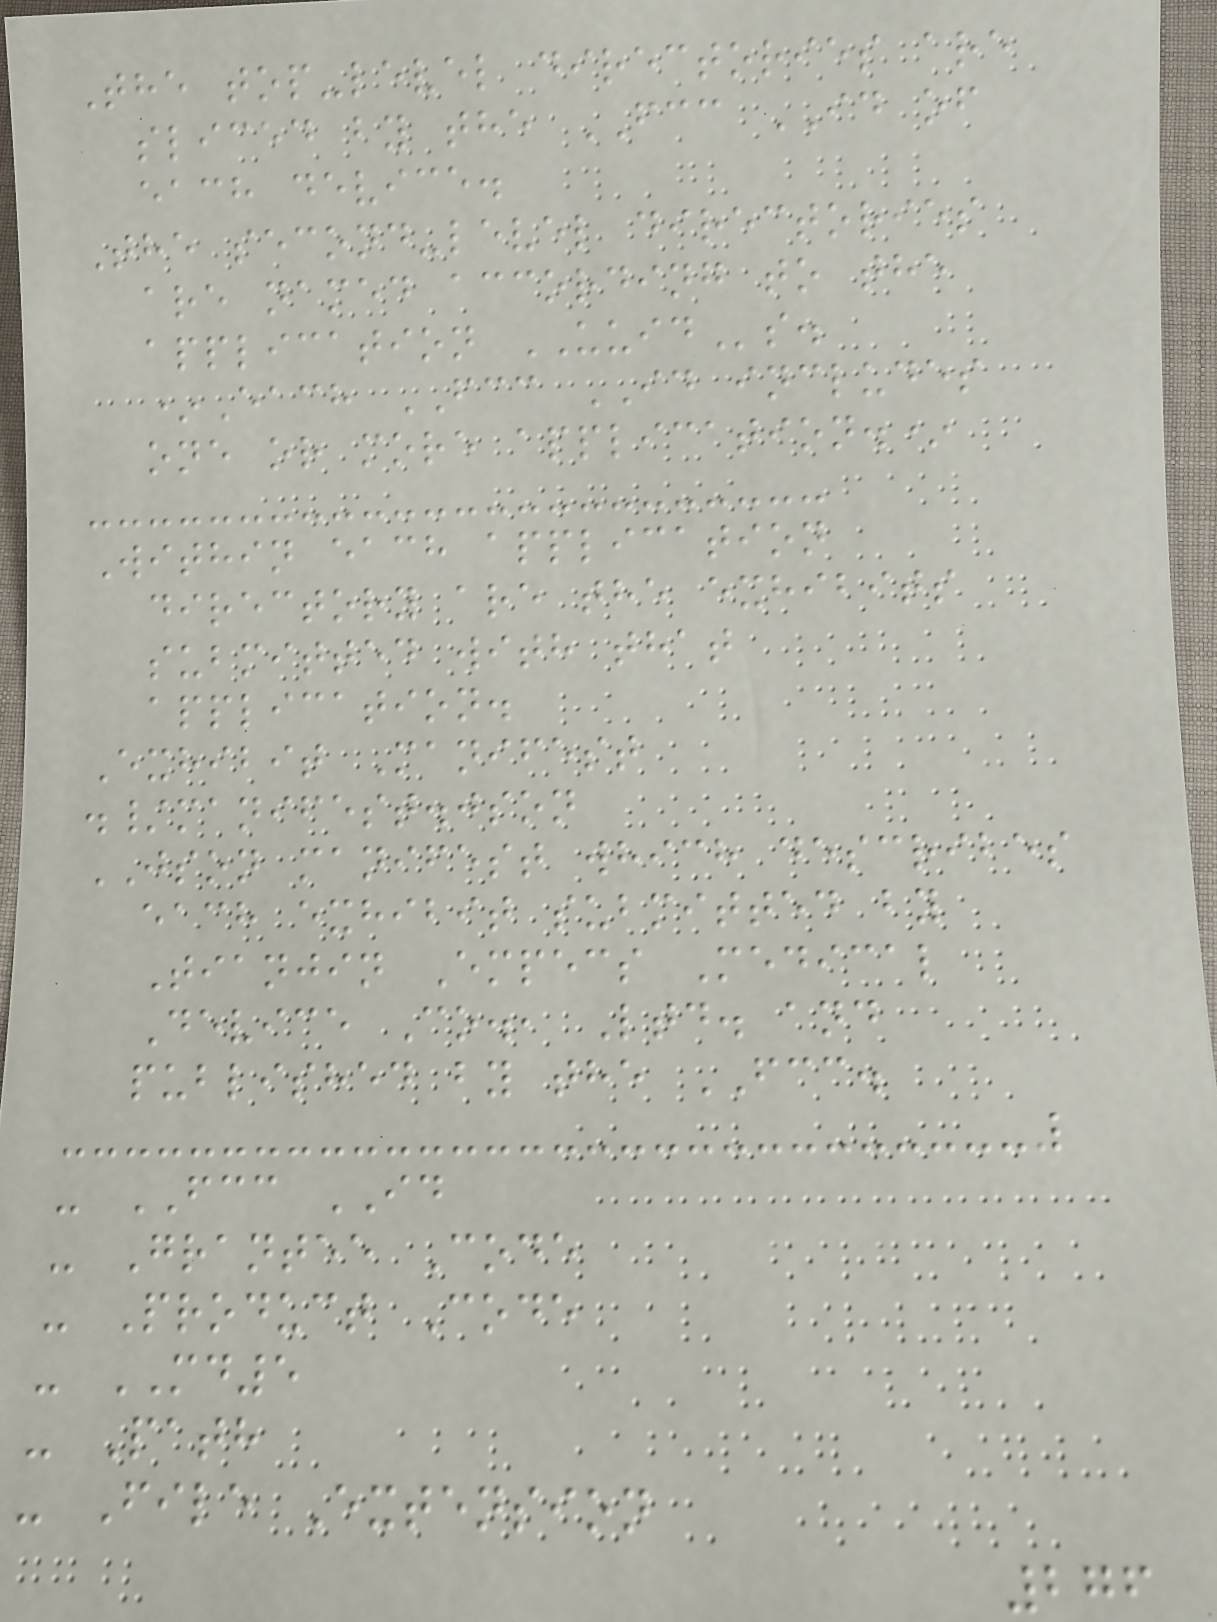The top-level directories are
sliced by the FCC ID of
each device.
The second-level directories
are named according to the
application UUIDs.
*Each FCC ID includes
one or more application.*
Within each application
directory are the exhibits
submitted with that
application.
Exhibit Manifest
./manifest.json
JSON manifest which describes
each exhibit submitted by
Tianjin Empecs Medical
Device Co., Ltd. and
published by the FCC.
- FCC ID
- Grantee Code
- Product Code
- MD5
- Path
- File Extension
276
